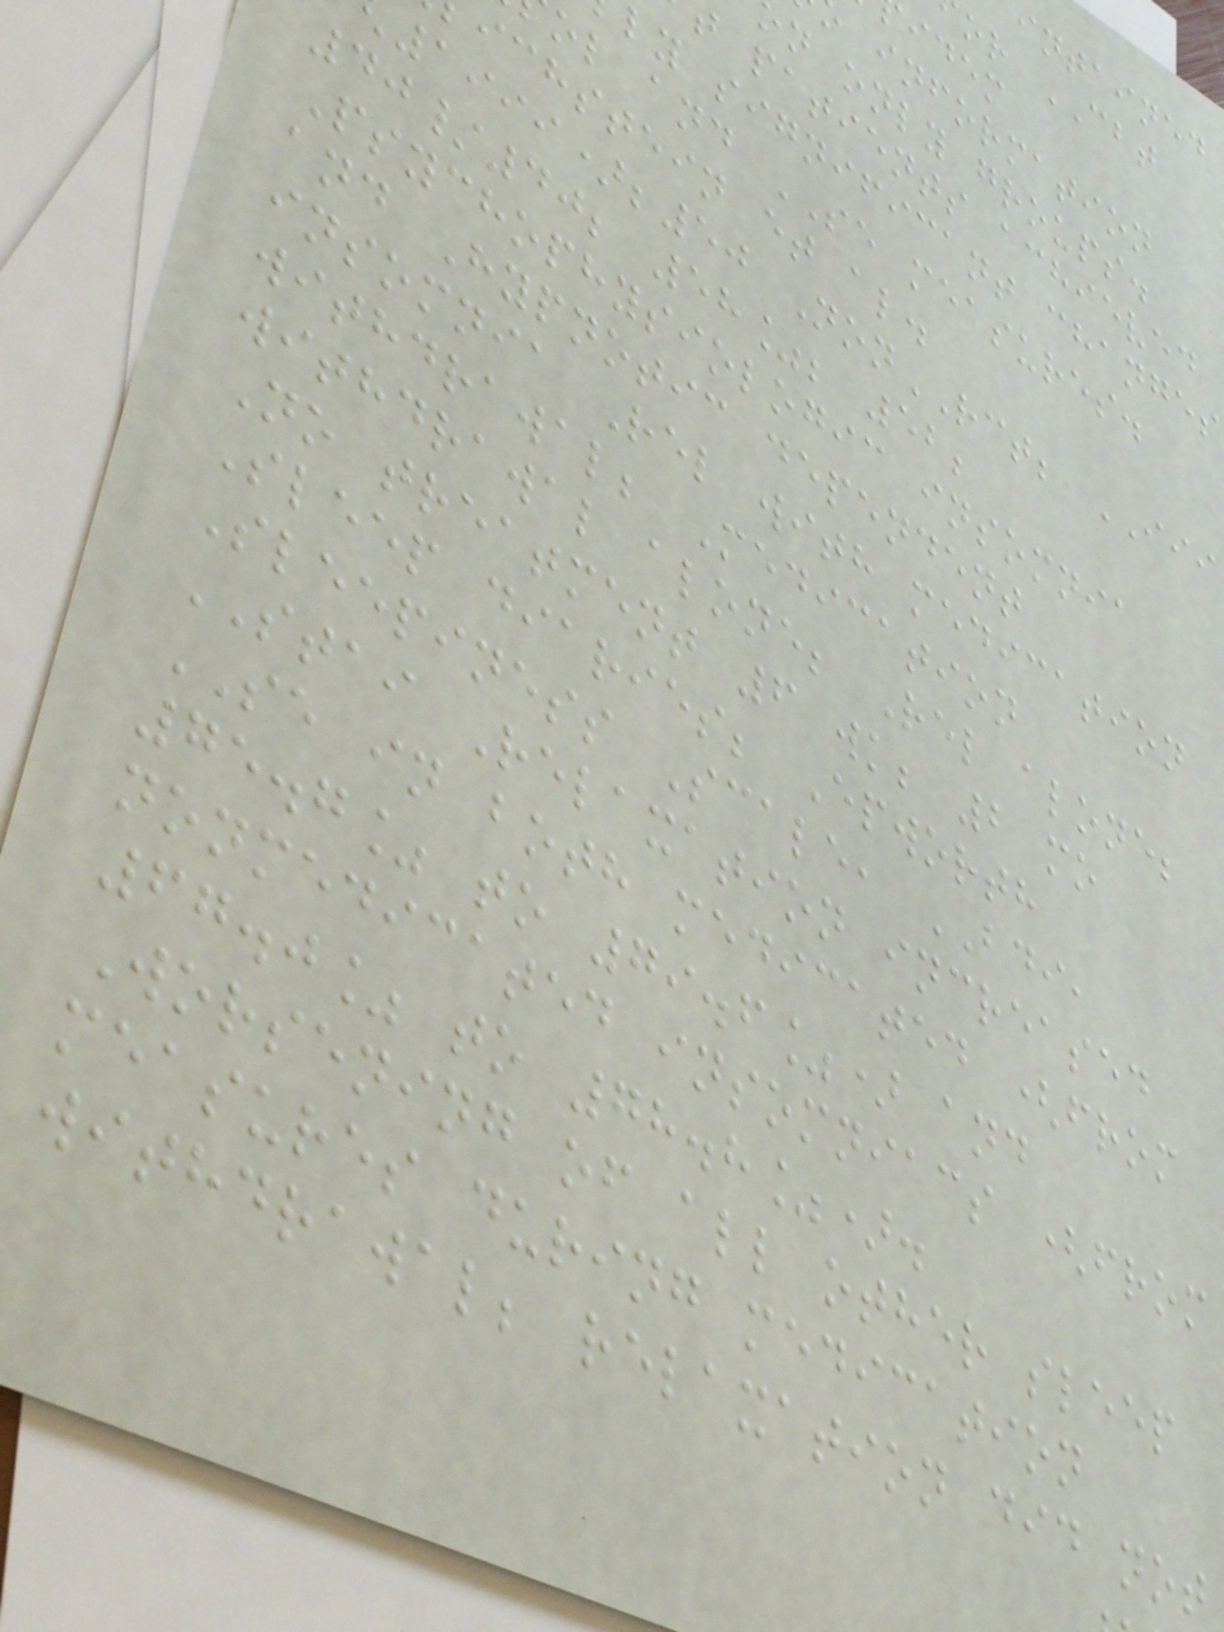intained
or CBT
information
n only groups.
t patients achieved
ly significant changes
ol and SE measures.
ichstein et al.
1999);50 NonRCT; III
40/40; 58%; 52;
Psychophysiologic insomnia
and Hypnotic dependent
insomnia Rel with medication
withdrawal; Medication
withdrawal alone; Rel alone;
No treatment 6 wk; 2 mo
Sleep diaries; Epworth
Sleepiness Scale, BDI,
STAI Relaxation increased
SE in both medicated (from
75.7% to 79.6%) and
nonmedicated insomniacs (from
67.0% to 78.8%).
Worsening of all other sleep
measures during medication
withdrawal; relaxation did not
